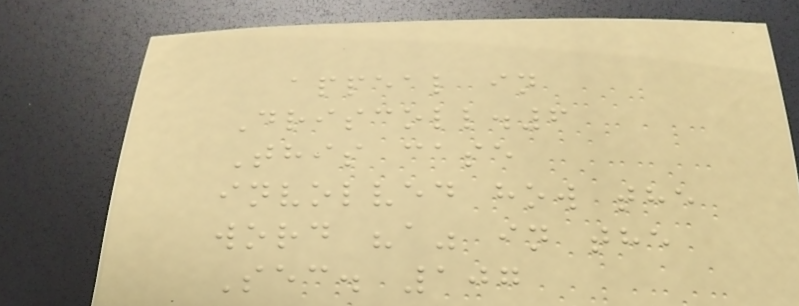appeal in
Driscoll.6
This case
involved how the
word "a" in the
Sec. 107
